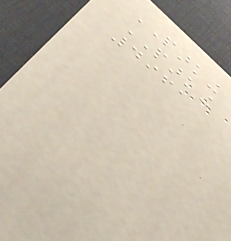PARKING
PARKING
4961
